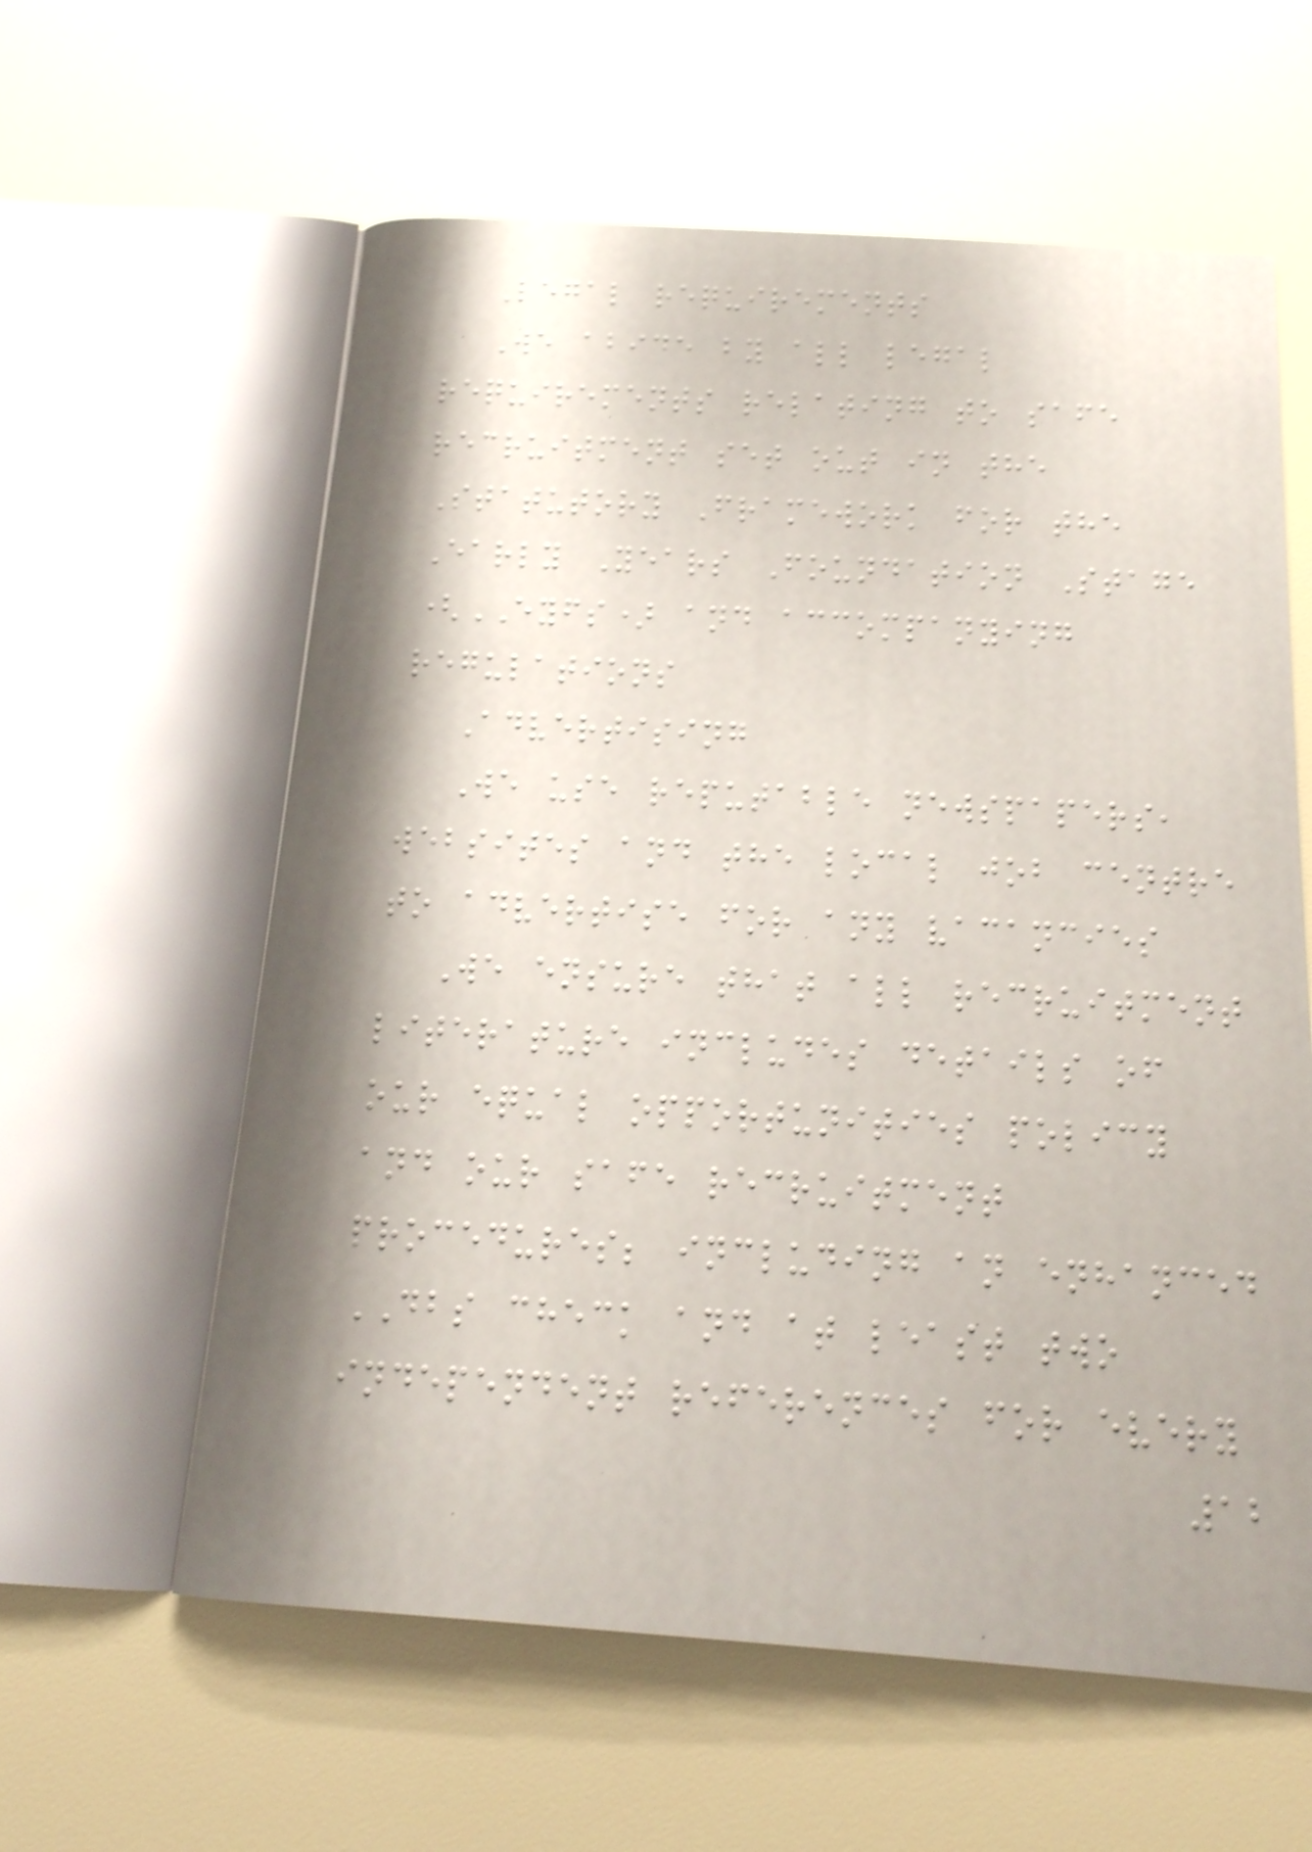Legal requirements
We abide by all legal
requirements relating to safe
recruitment set out in the
Statutory Framework for the
Early Years Foundation Stage
(EYFS) and accompanying
regulations
Advertising
We use reputable newspapers,
websites and the local job centre
to advertise for any vacancies
We ensure that all recruitment
literature includes details of
our equal opportunities policy
and our safe recruitment
procedures; including an enhanced
DBS check and at least two
independent references for every
12
